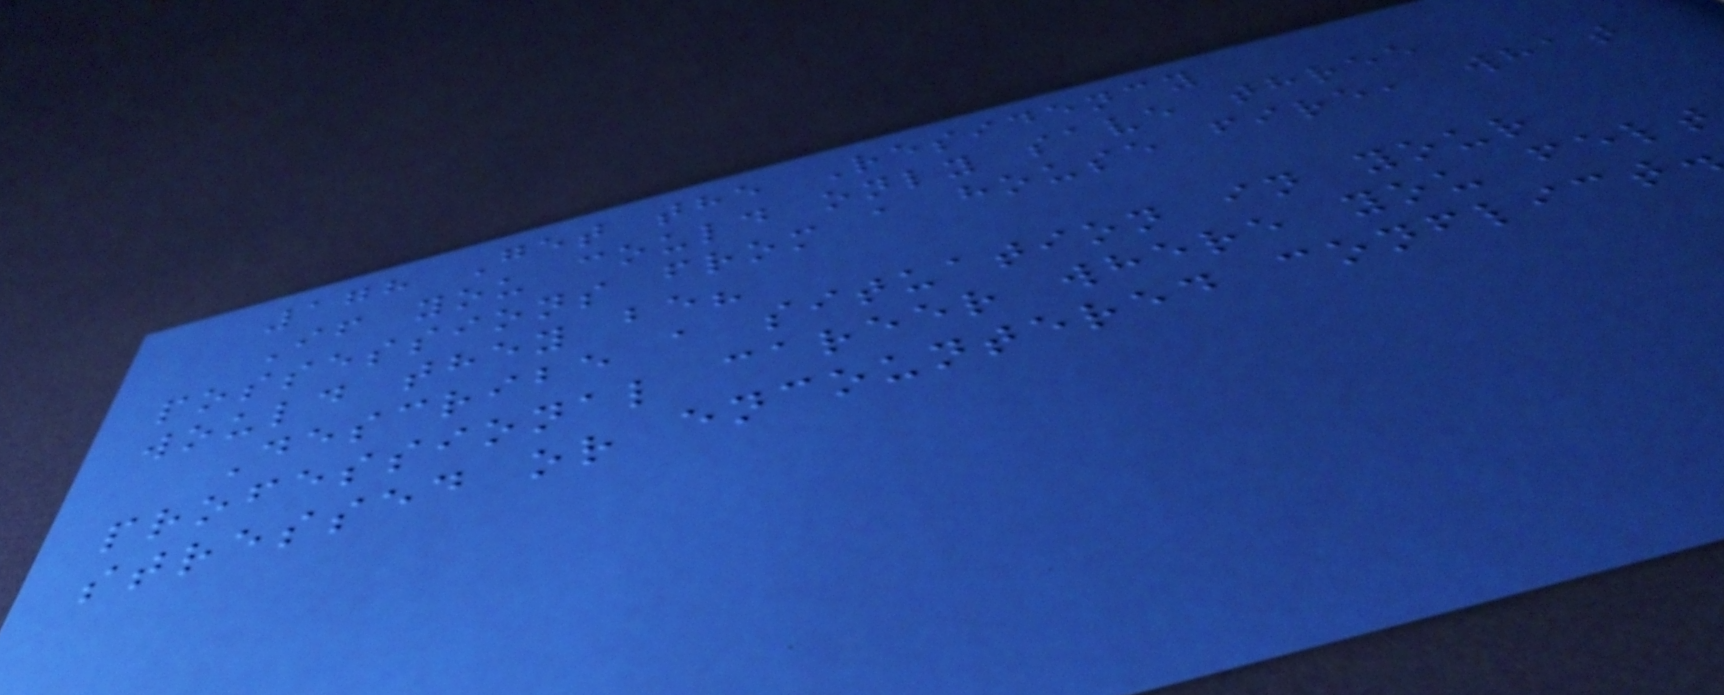178 Get the Residency
If you could only save three
possessions from a house fire, what
would they be?
Describe a situation in your
professional career where you felt
stressed or encountered conflict.
